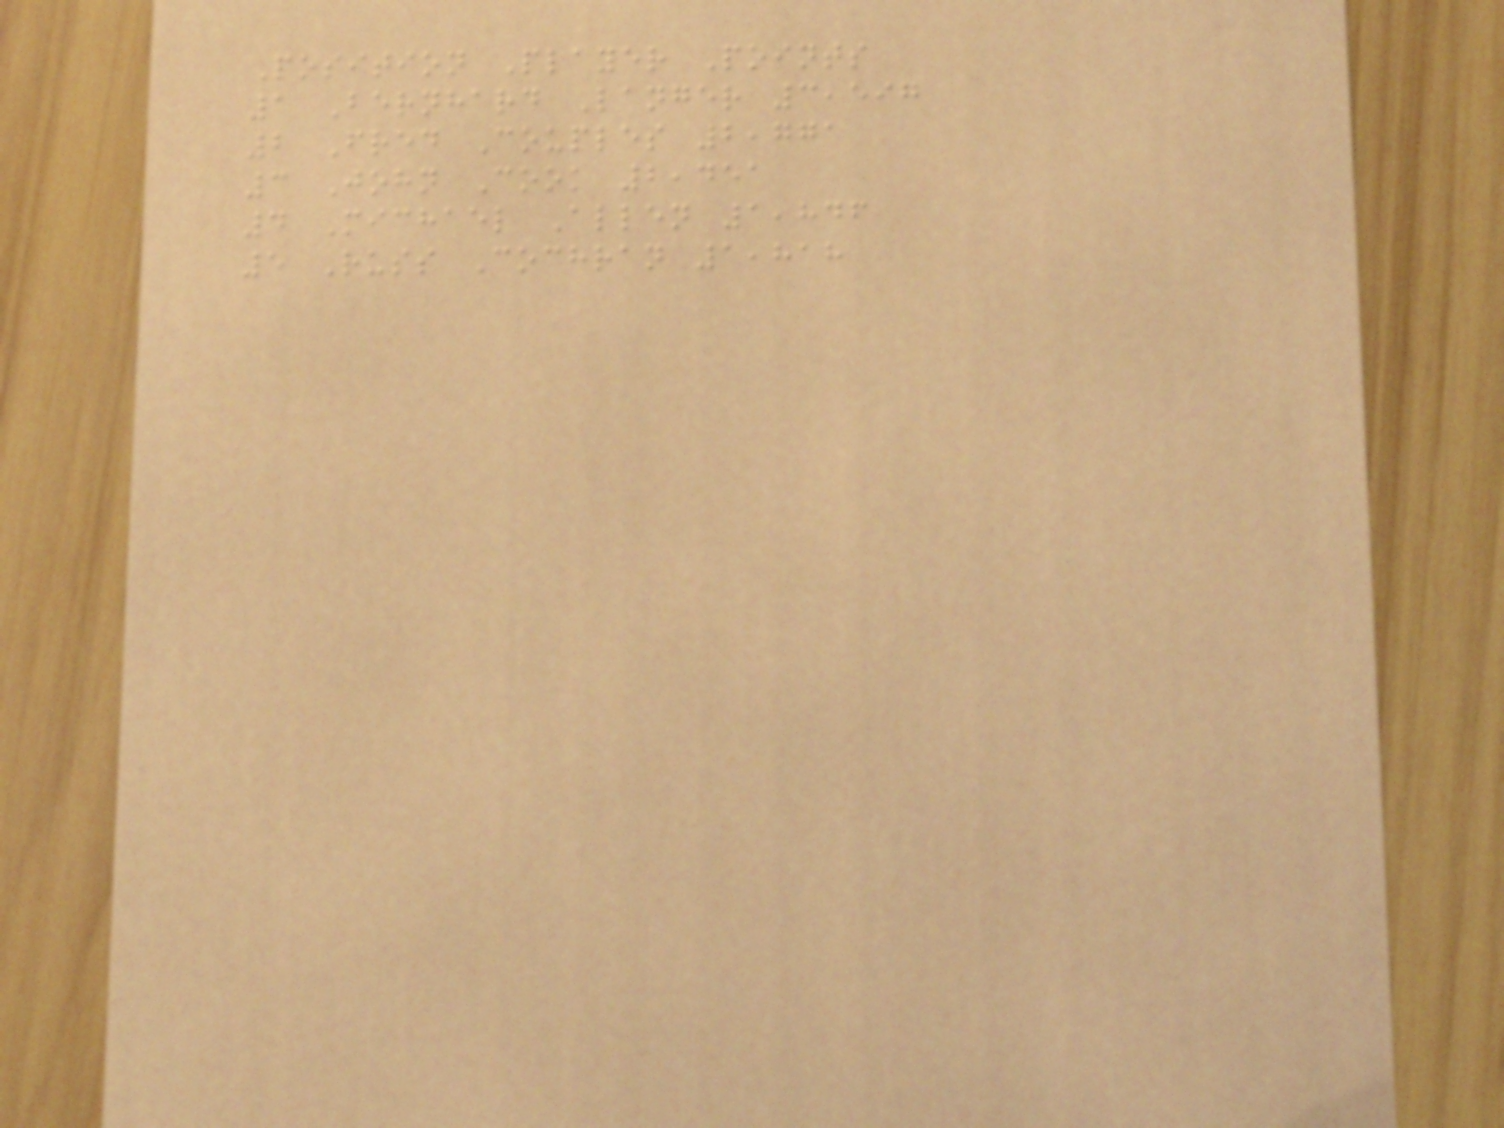Position Player Points
1 Bernhard Langer 3,597
2 Fred Couples 2,771
3 John Cook 2,451
4 Michael Allen 1,846
5 Russ Cochran 1,818
